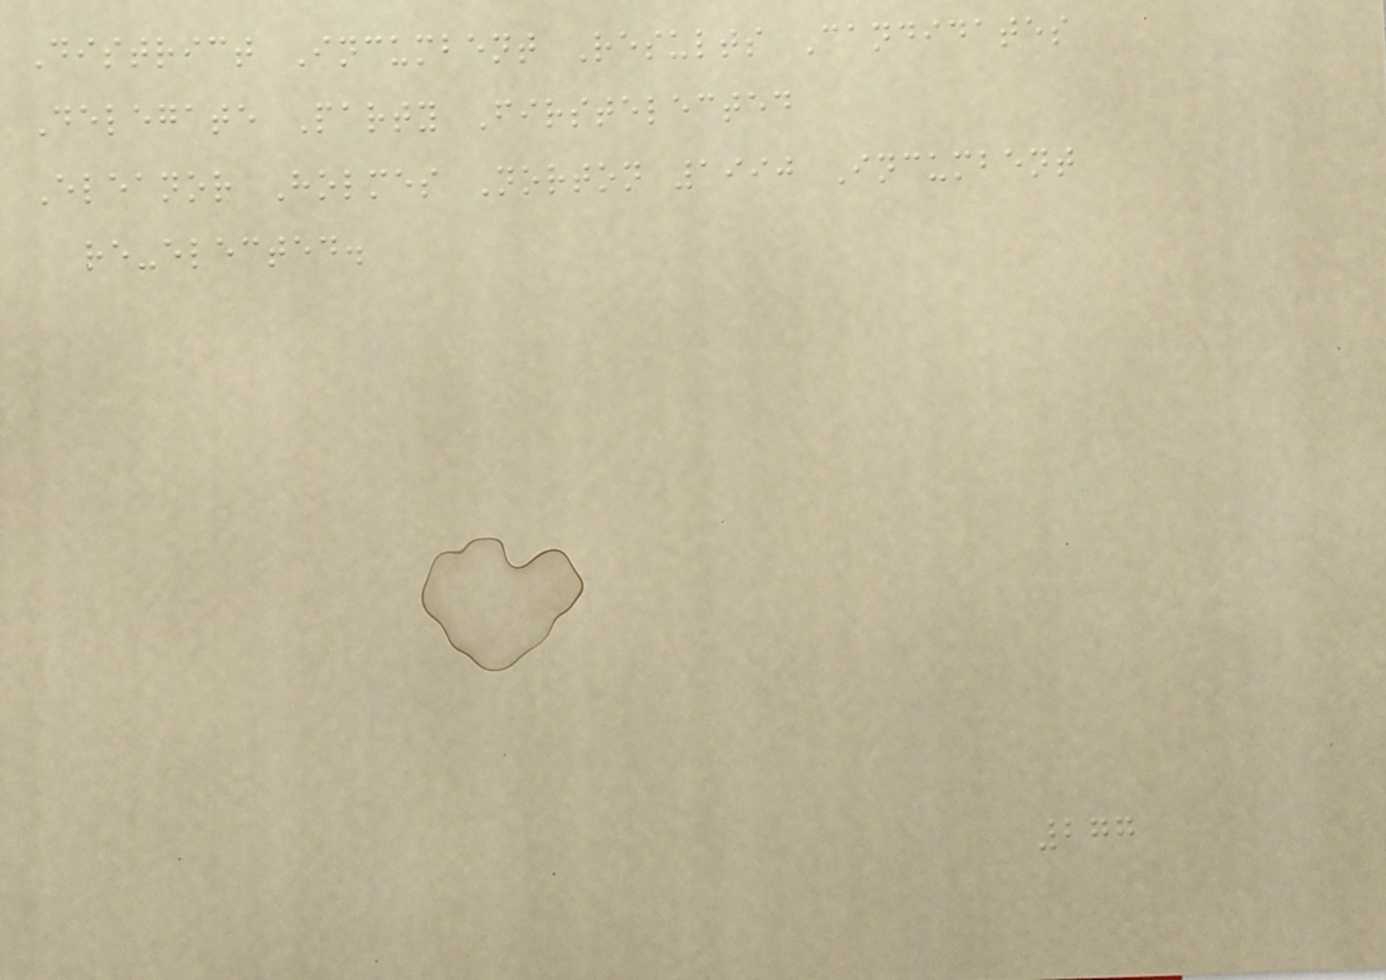District Incumbent Results Candidates
Delegate Party Firstelected
Eleanor Holmes Norton 1990 Incumbent
re-elected.
277
